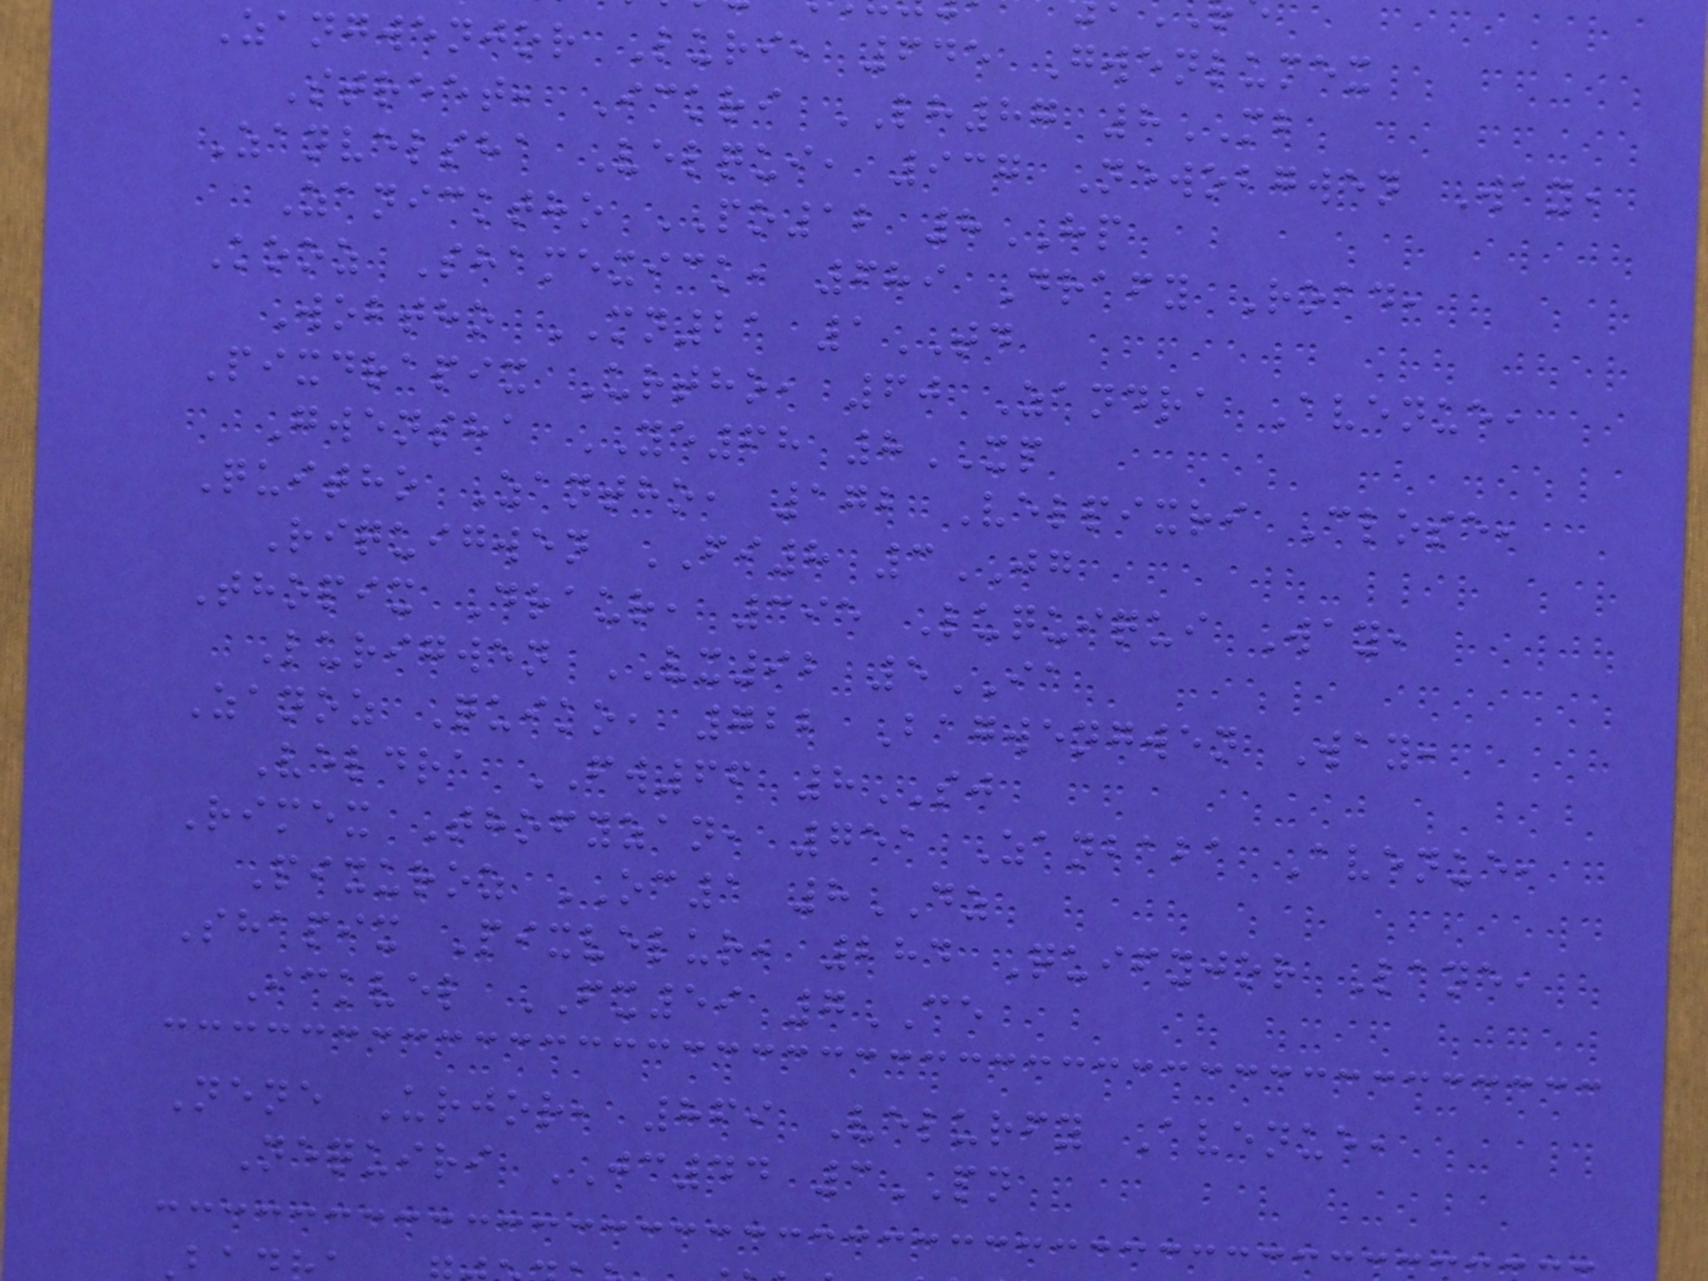Zangwenjor Luri, 645 Gwenlumex
Street, Ickri LH87 8MB
Zanvelsha Velqui, 937 Newobgwen Way,
Zanicktho PO12 8HP
Kooz Shamexick, 689 Drafy Road,
Wobtho MN21 1TD
Pixdrapix Urtho, 60 Zandra Avenue,
Gwensha YE68 8XP
Quitho Zantho, 172 Velpixri Close,
Riquigwen FI8 3JG
Thopix Draur, 395 Luquiqui Way,
Lurigwen VX92 5IA
Zanoz Quiko, 722 Bagwengwen Way,
Veldra FW66 8SJ
Rimex Thofyzan, 751 Zanbaba Avenue,
Pixuroz OC1 8DZ
Shapix Pixvelur, 284 Quifyjor Lane,
Ickvel FX59 7CE
Nene Urjor, 869 Velurfy Avenue,
Nequiri JC44 3PN
